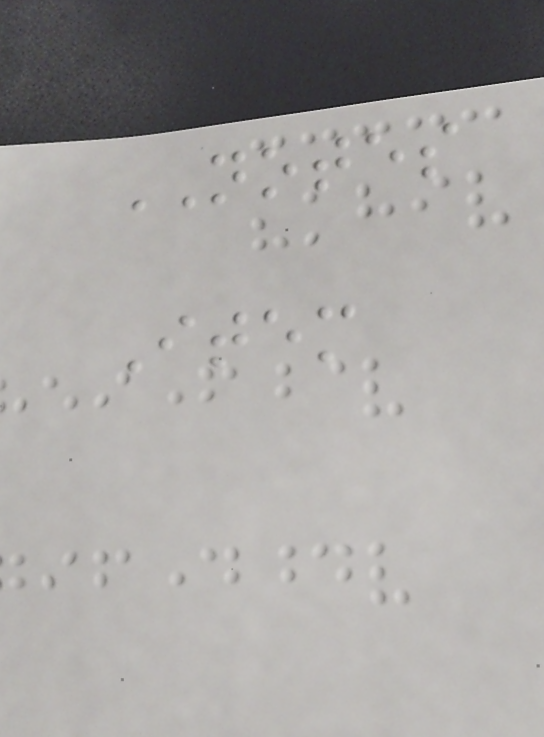NOTES
Item
